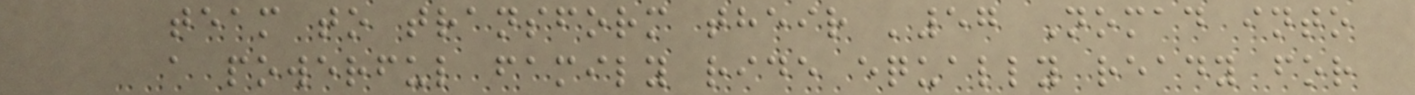team to transform their '57 Nomad into
a powerful family ride equally ready for
